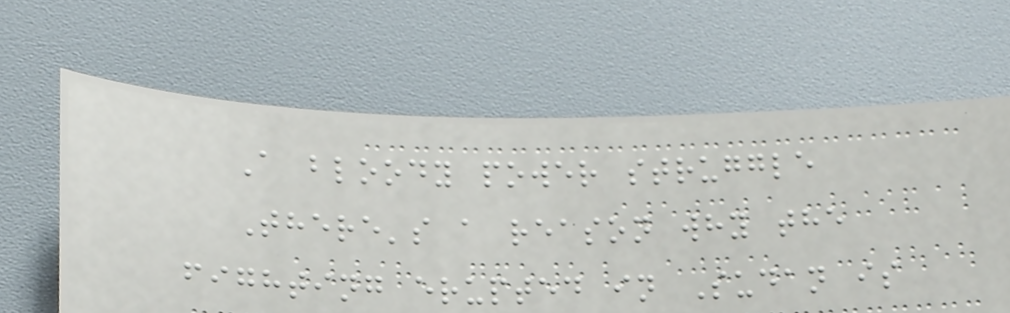A bloody power struggle
There's a reason why the
fighting erupted in Sudan is
